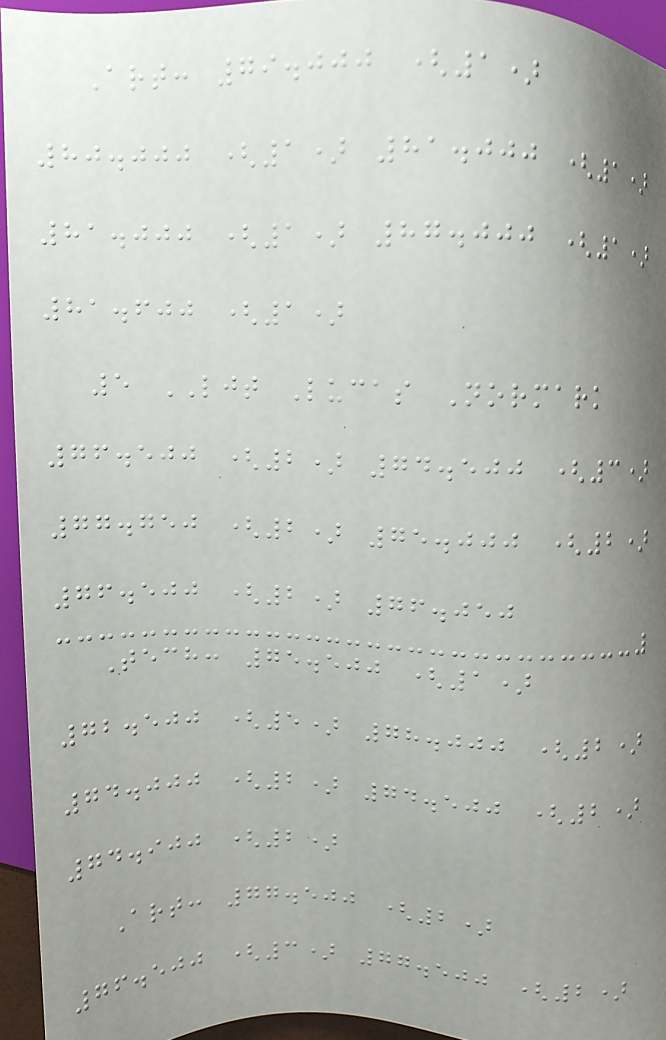Art: 79.000 (1)
80.000 (1) 81.000 (1)
81.000 (1) 87.000 (1)
81.600 (1)
5 LJT Lucas Normark
76.500 (2) 74.500 (3)
77.750 (2) 75.000 (2)
76.500 (2) 76.050
Tech: 75.500 (1)
72.500 (5) 78.000 (2)
74.000 (2) 74.500 (2)
74.900 (2)
Art: 77.500 (2)
76.500 (3) 77.500 (2)
